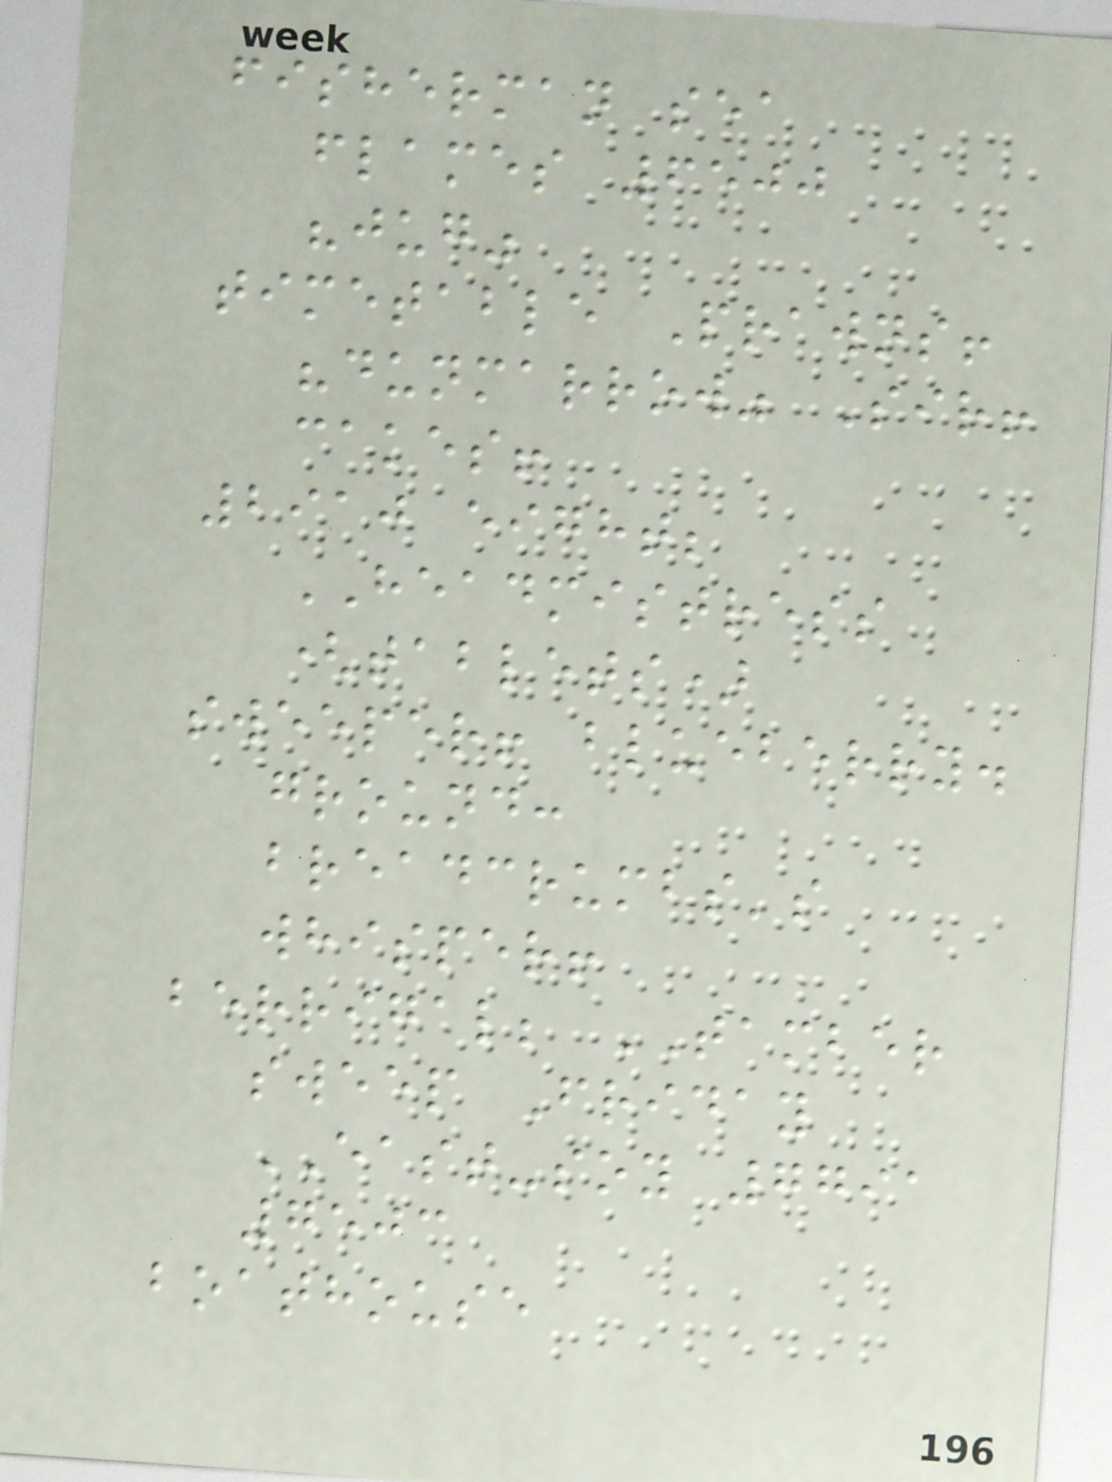fisherman sea
flames 6500
"jug"
timetable Prawns!
"dunmarrow" Sir!
cakes!
2910 eight;
HEADMISTRESS
(tablets)
sweeper! blueberry.
ground:
breadcrumbs's
whisper!
berrigal; TAMBER
sweep Friday
EAST-soy 7791
7503
boathouse
